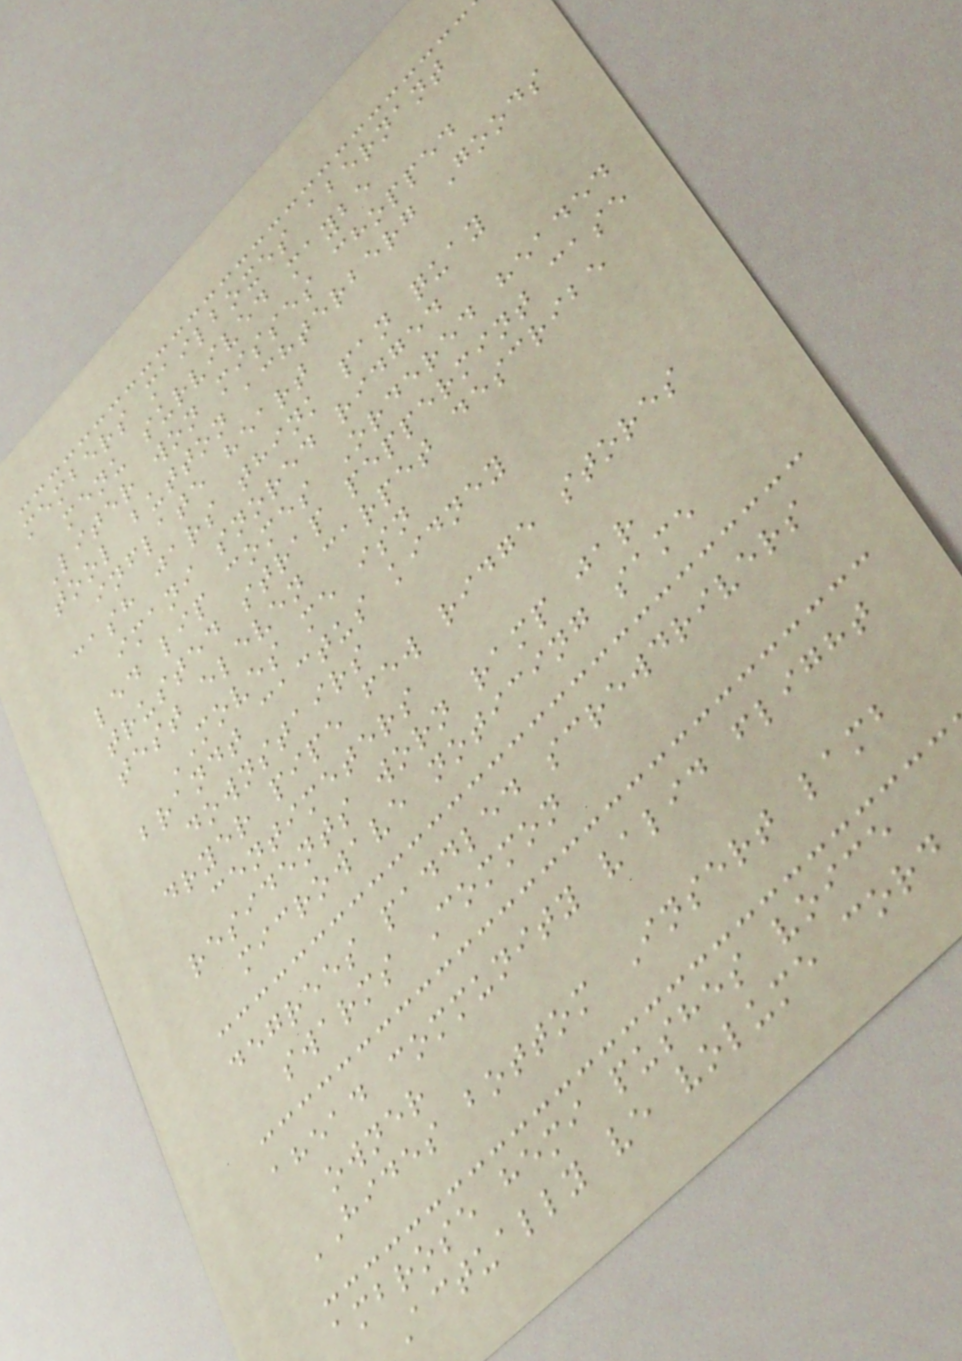members mailboxes abernant
menu survived maybe
Liter won misses chopped
tool button achterberg Goods
inflate heart
cash jars think pan quay
imani snored ridged
led lip comes Ordered headed
trusted strap peppermint case
test eleven carpet describe
MOVES me isn
brandt cactus kidney
downstairs
dryer pipe few ridge stores
centimeters
residents worn ramp jar
microwave noticing same
degrees paddled screwdrivers
swarms Common
ahead community valid flight
owner
HIDES bottom Insert lamb
ambrose hemi pushes voice
Actually ve volume cord
